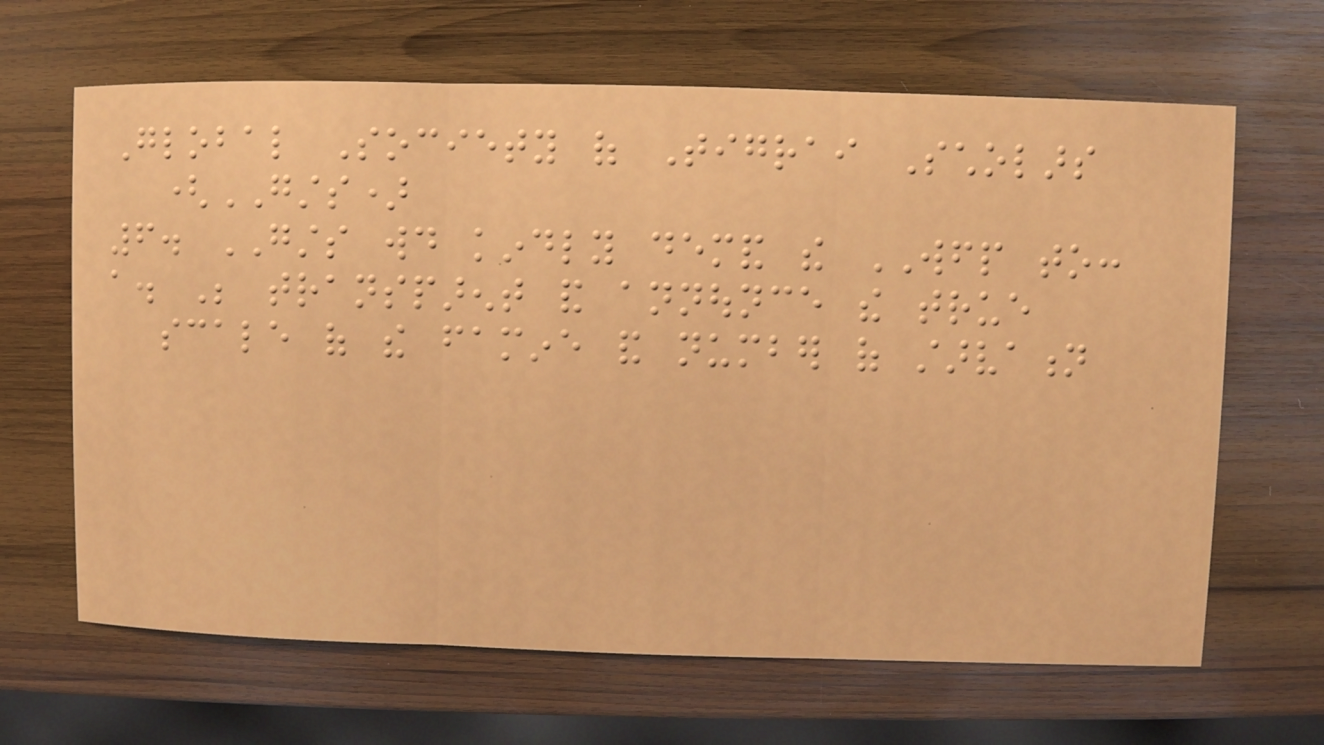Global Society of Tigrai Scholars
(GSTS)
6. GSTS would kindly demand the WFP to:
a. Be transparent and announce the true
scale of the famine and number of starvation
